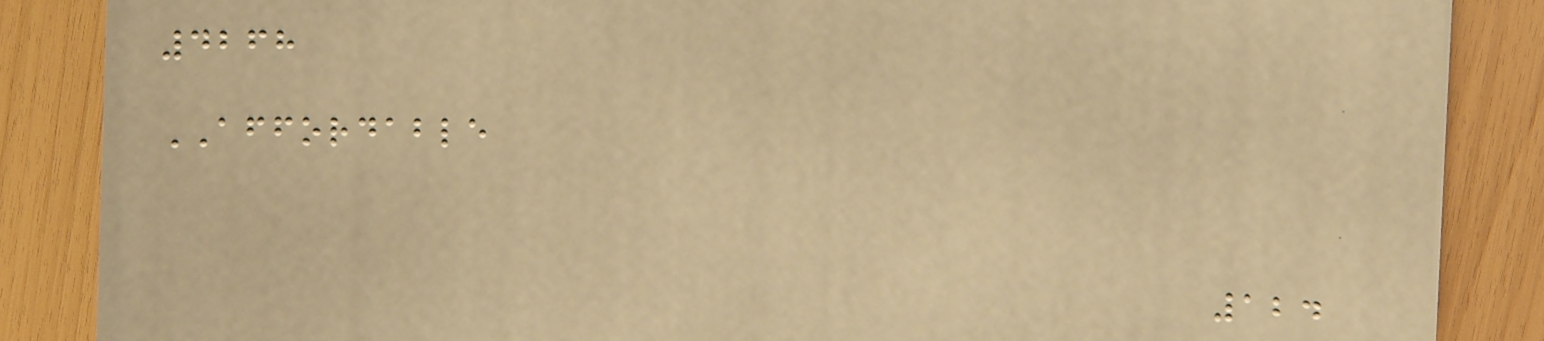4268
AFFORDABLE
124
